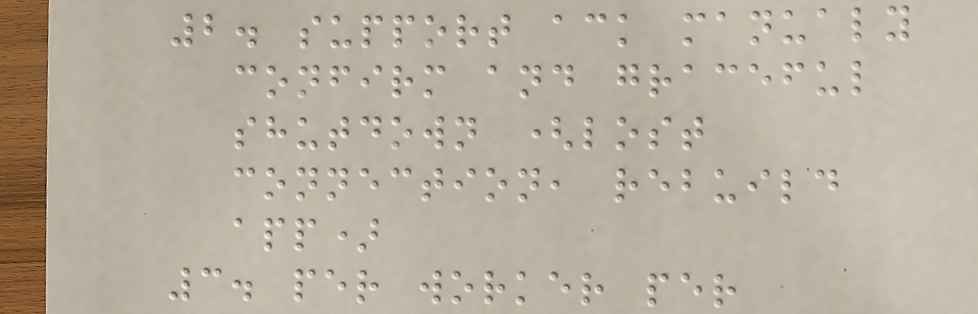2. support ack manualy
confirm and graceful
shutdown (lost
connection, rebuild
app)
3. per worker per
